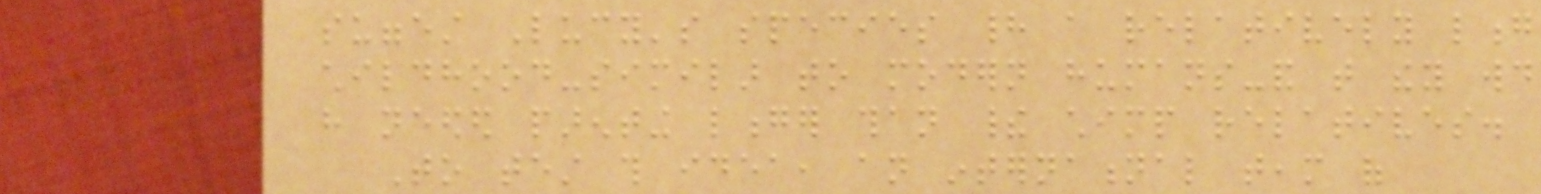suggest Lucy's species had a relatively long
childhood-similar to modern humans-and that they would
have needed parenting longer than their chimp relatives.
To test this idea, an international team of
